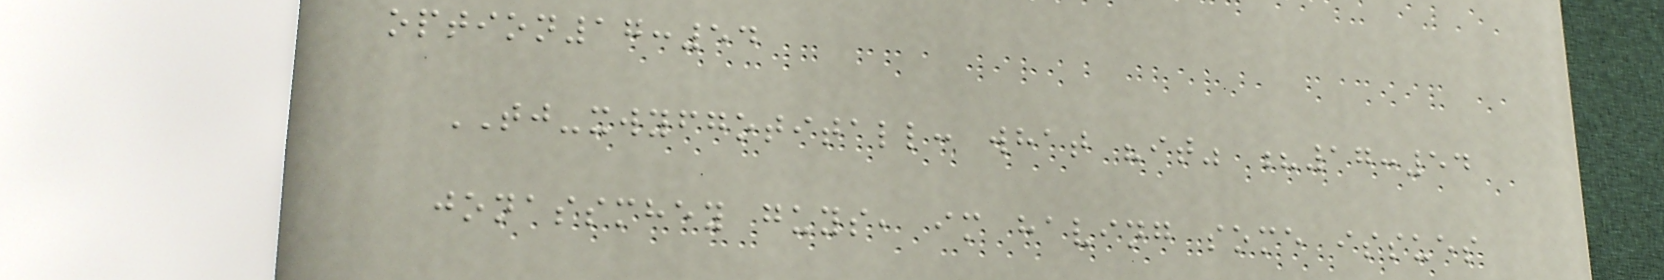option17:54
TJ-xwyfgotitall: what "it" ?17:54
jonassmhey guys, im having some issues
